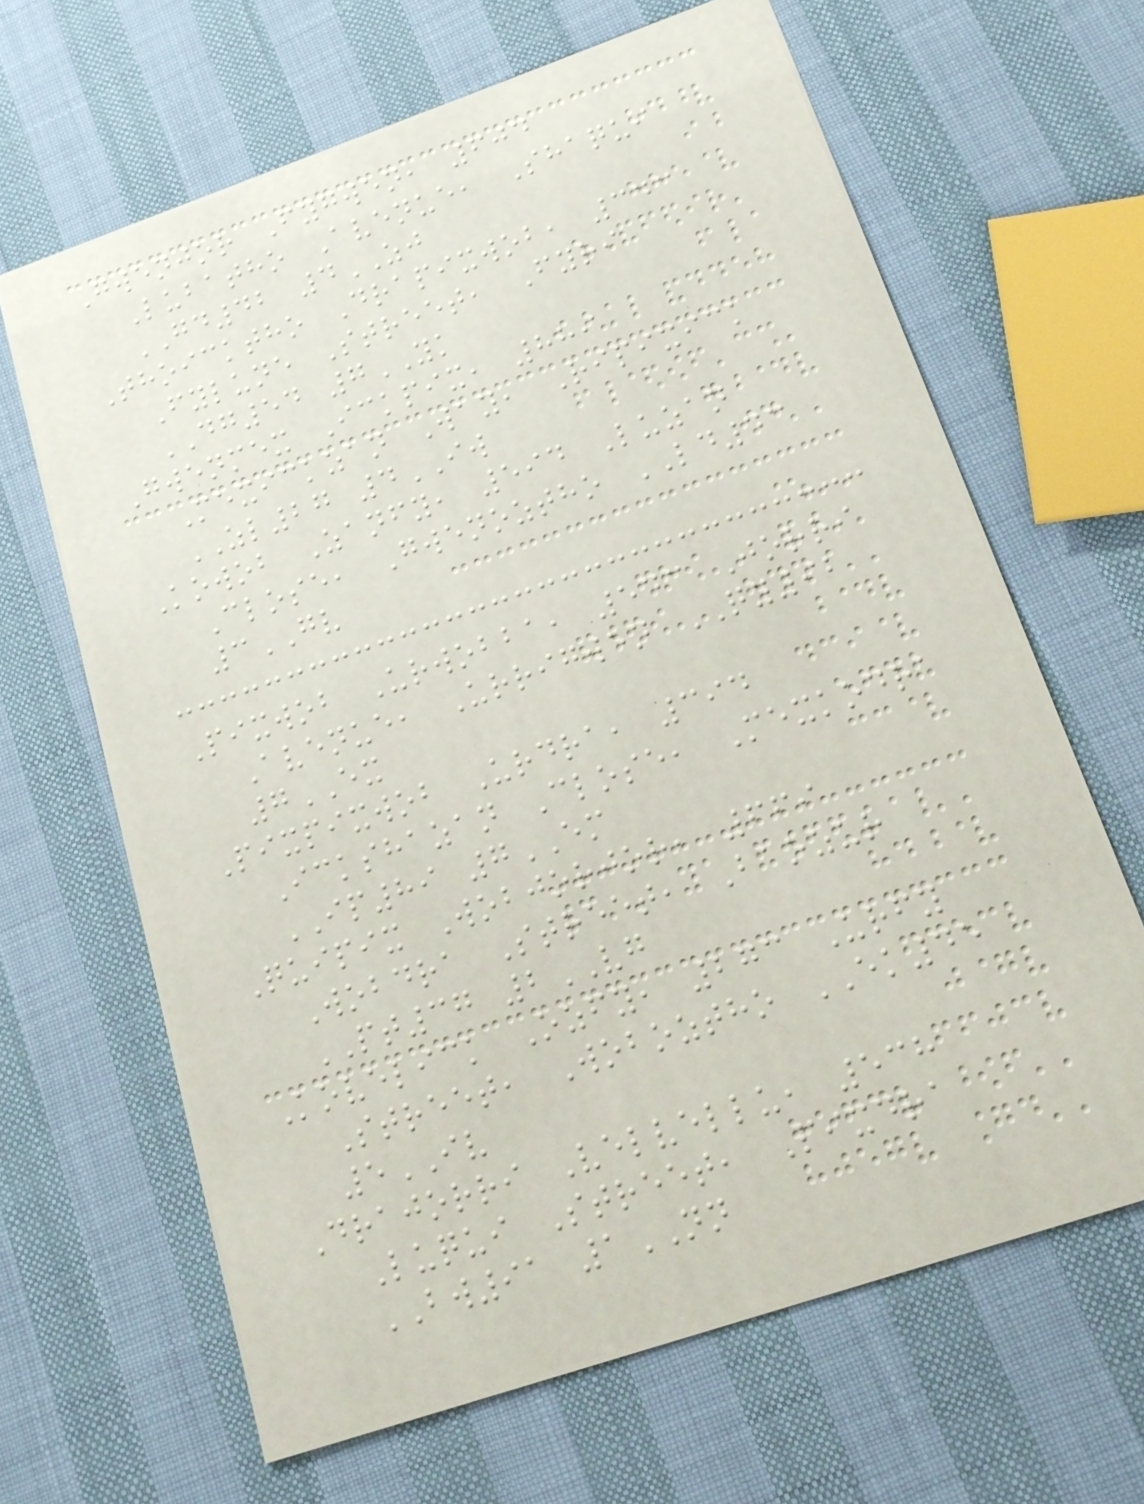Gwenjor Fygwen, 604
Lubatho Avenue, Shaqui
GD42 4ZJ
Thoicktho Drapixwob, 343
Fylune Street, Fyri
DG54 7YK
Gwenmex Ickpix, 889
Mexickzan Way, Ripixick
ZL27 4IW
Kowob Zanfy, 594 Luzan
Close, Gwenoztho LD43
3GV
Pixwob Urwobba, 543 Jorri
Avenue, Urrigwen QY92
7EX
Pixpixwob Urdra, 394
Ickshazan Close, Mexkodra
IP89 7EM
Quipix Wobjorjor, 669
Wobdra Street, Baozur
PT37 2VG
Kovelick Ozfy, 273 Urfy
Street, Woboztho EK45
5IV
Drajorri Velvellu, 538
Luqui Street, Pixdra
BW91 1NN
